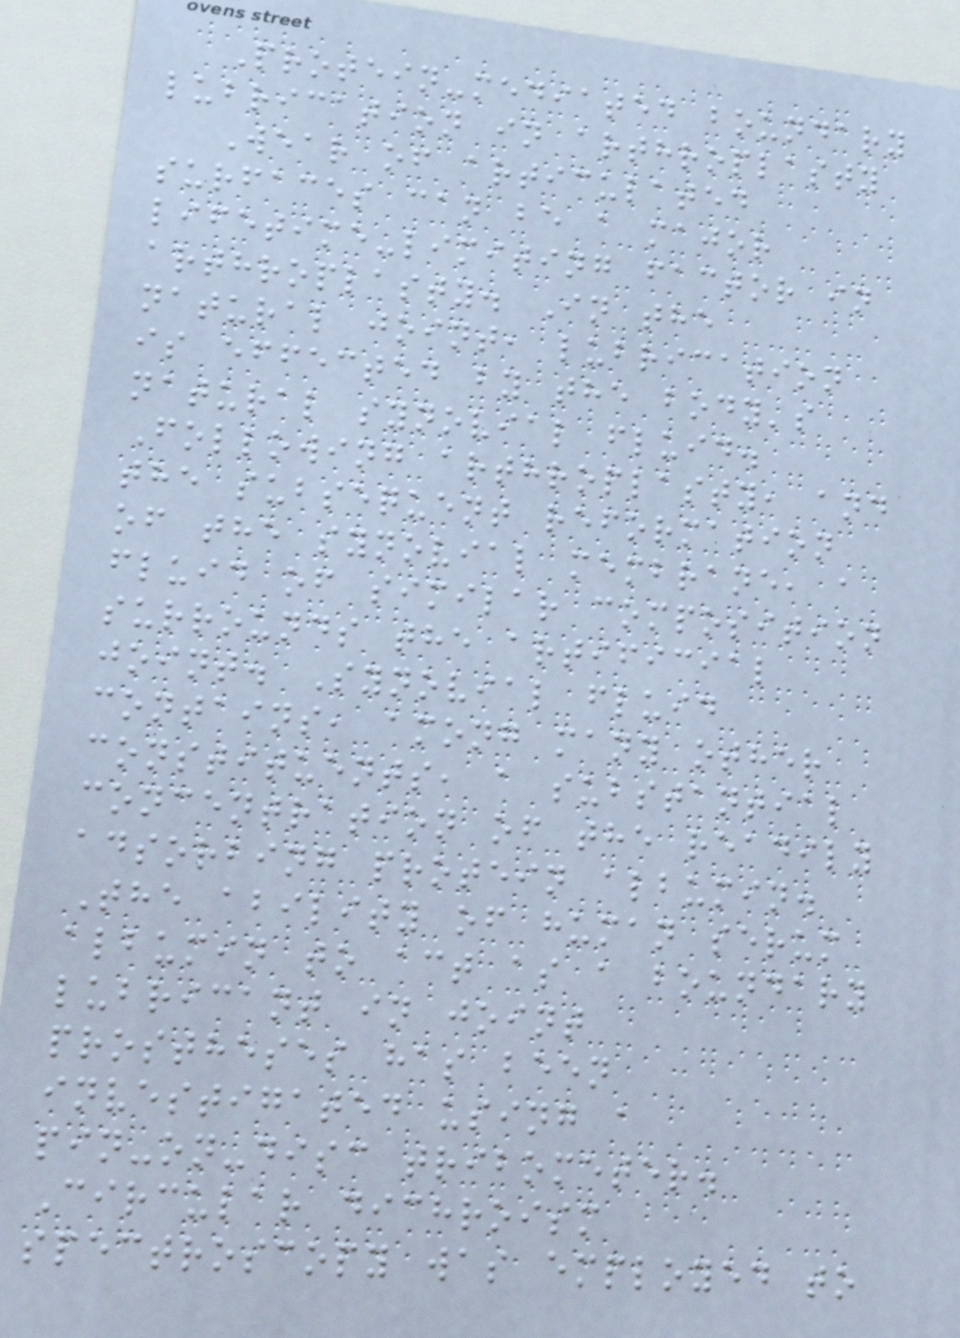Protein-mediated boundary
lubrication in arthroplasty
Wear of articulated
surfaces can be a major
lifetime-limiting factor in
arthroplasty. In the
natural joint, lubrication
is effected by the body's
natural synovial fluid.
Following arthroplasty, and
the subsequent reformation
of the synovial membrane, a
fluid of similar composition
surrounds the artificial
joint. Synovial fluid
contains, among many other
constituents, a substantial
concentration of the readily
adsorbing protein albumin.
The ability of human serum
albumin to act as a boundary
lubricant in joint
prostheses has been
investigated using a
pin-on-disc tribometer.
Circular dichroism
spectroscopy was employed to
